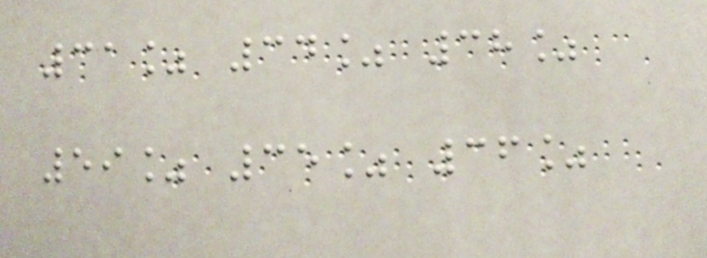31% 34% 38%
59% 35% 36%
